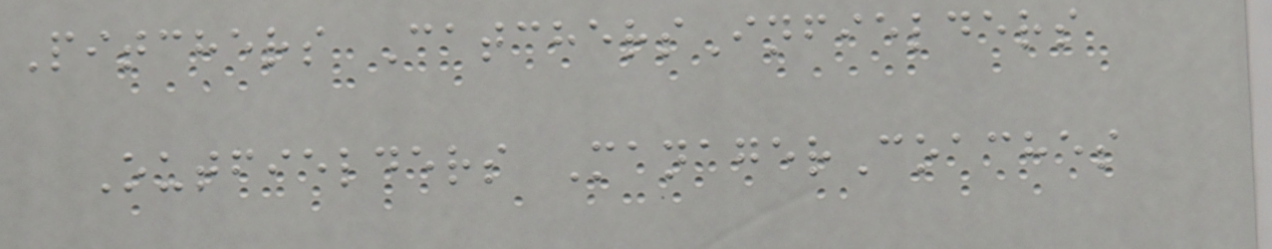Pitchers CatchersInfielders
Outfielders ManagerCoaches
